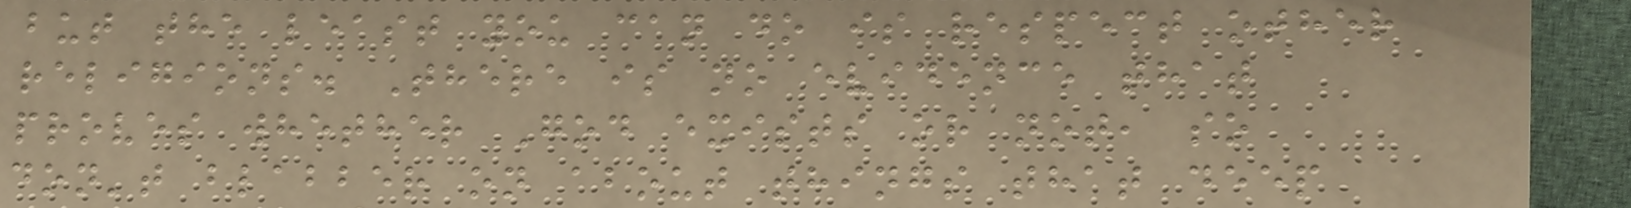but the least you can do is respect other
religions. There is no evidence that
proves whether God exists or not, so
don't blabber on about things that deep
